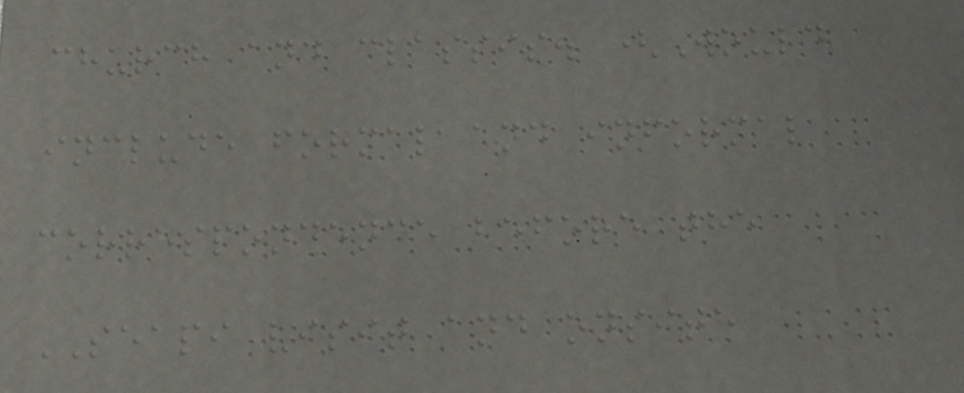church and classis. (Would
include formal and informal
correspondence before the
SEAPI visit and onsite
